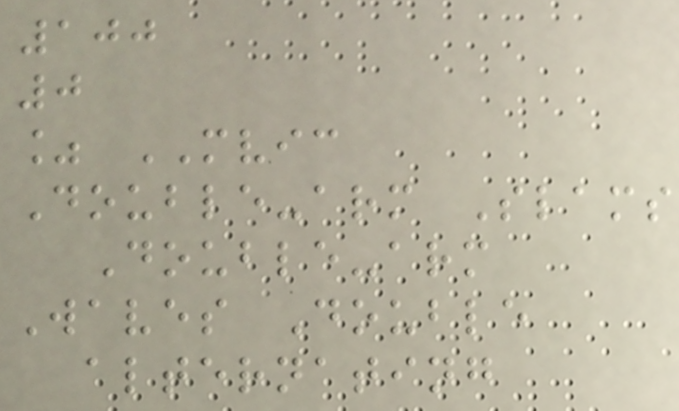100
0
% MVIC
Double-arm Slams
Double-arm
Waves Double
alternating
